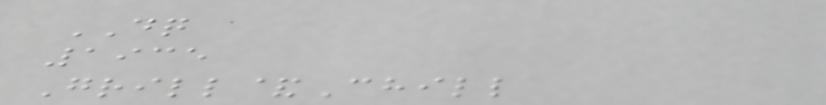DQ
1935
Grill&Chill
